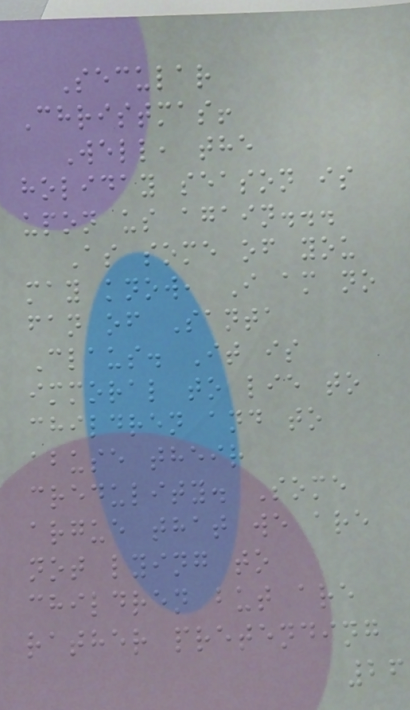Secular
Christmas!
Well, the
holiday season is
upon us again...
As some of you
may know, I am no
fan of Santa
Claus. It is
immoral to lie to
children and to
abuse their
credulity. Some
argue that we are
not lying to
children but are
rather pretending
26
